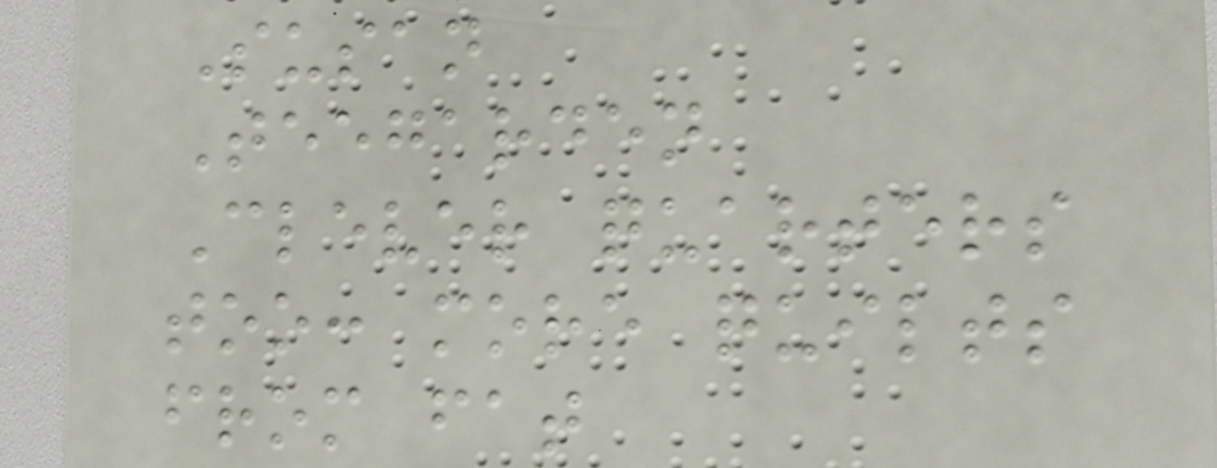Susan
Teegarden
Clever quarters
too: more quilts
from fat
